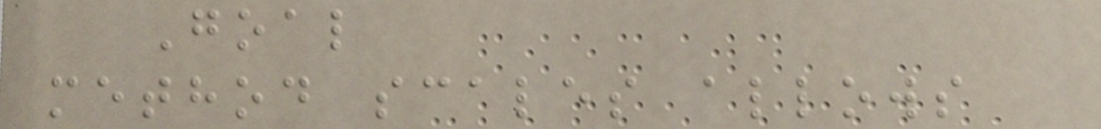Goal
method scales allows
